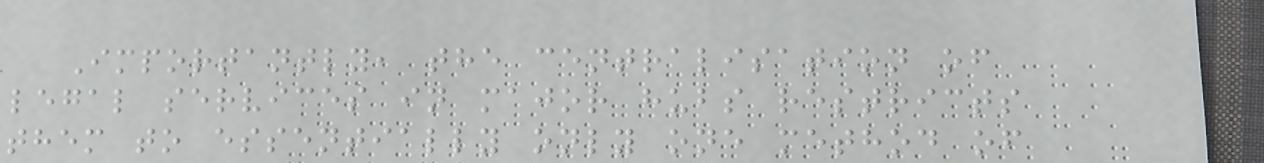Importantly, the centralisation of
legal services in major hubs restricts
them to essentially only one method of
